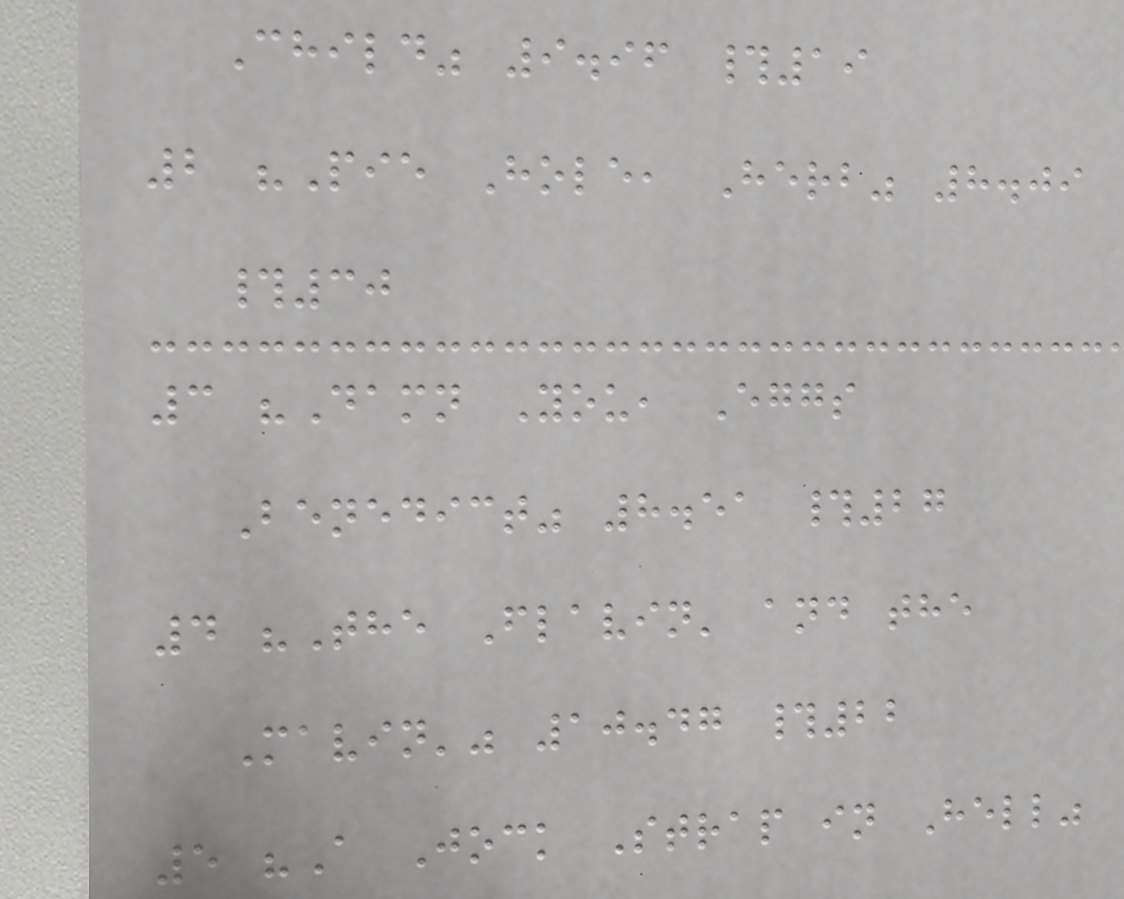Child" 9.96 #19
2 "Pie Hole, Herb" 8.09
#30
3 "Damn You, Eggs
Benedict" 8.51 #27
4 "The Flavin' and the
Mavin'" 10.47 #22
5 "A Jock Strap in Hell"
